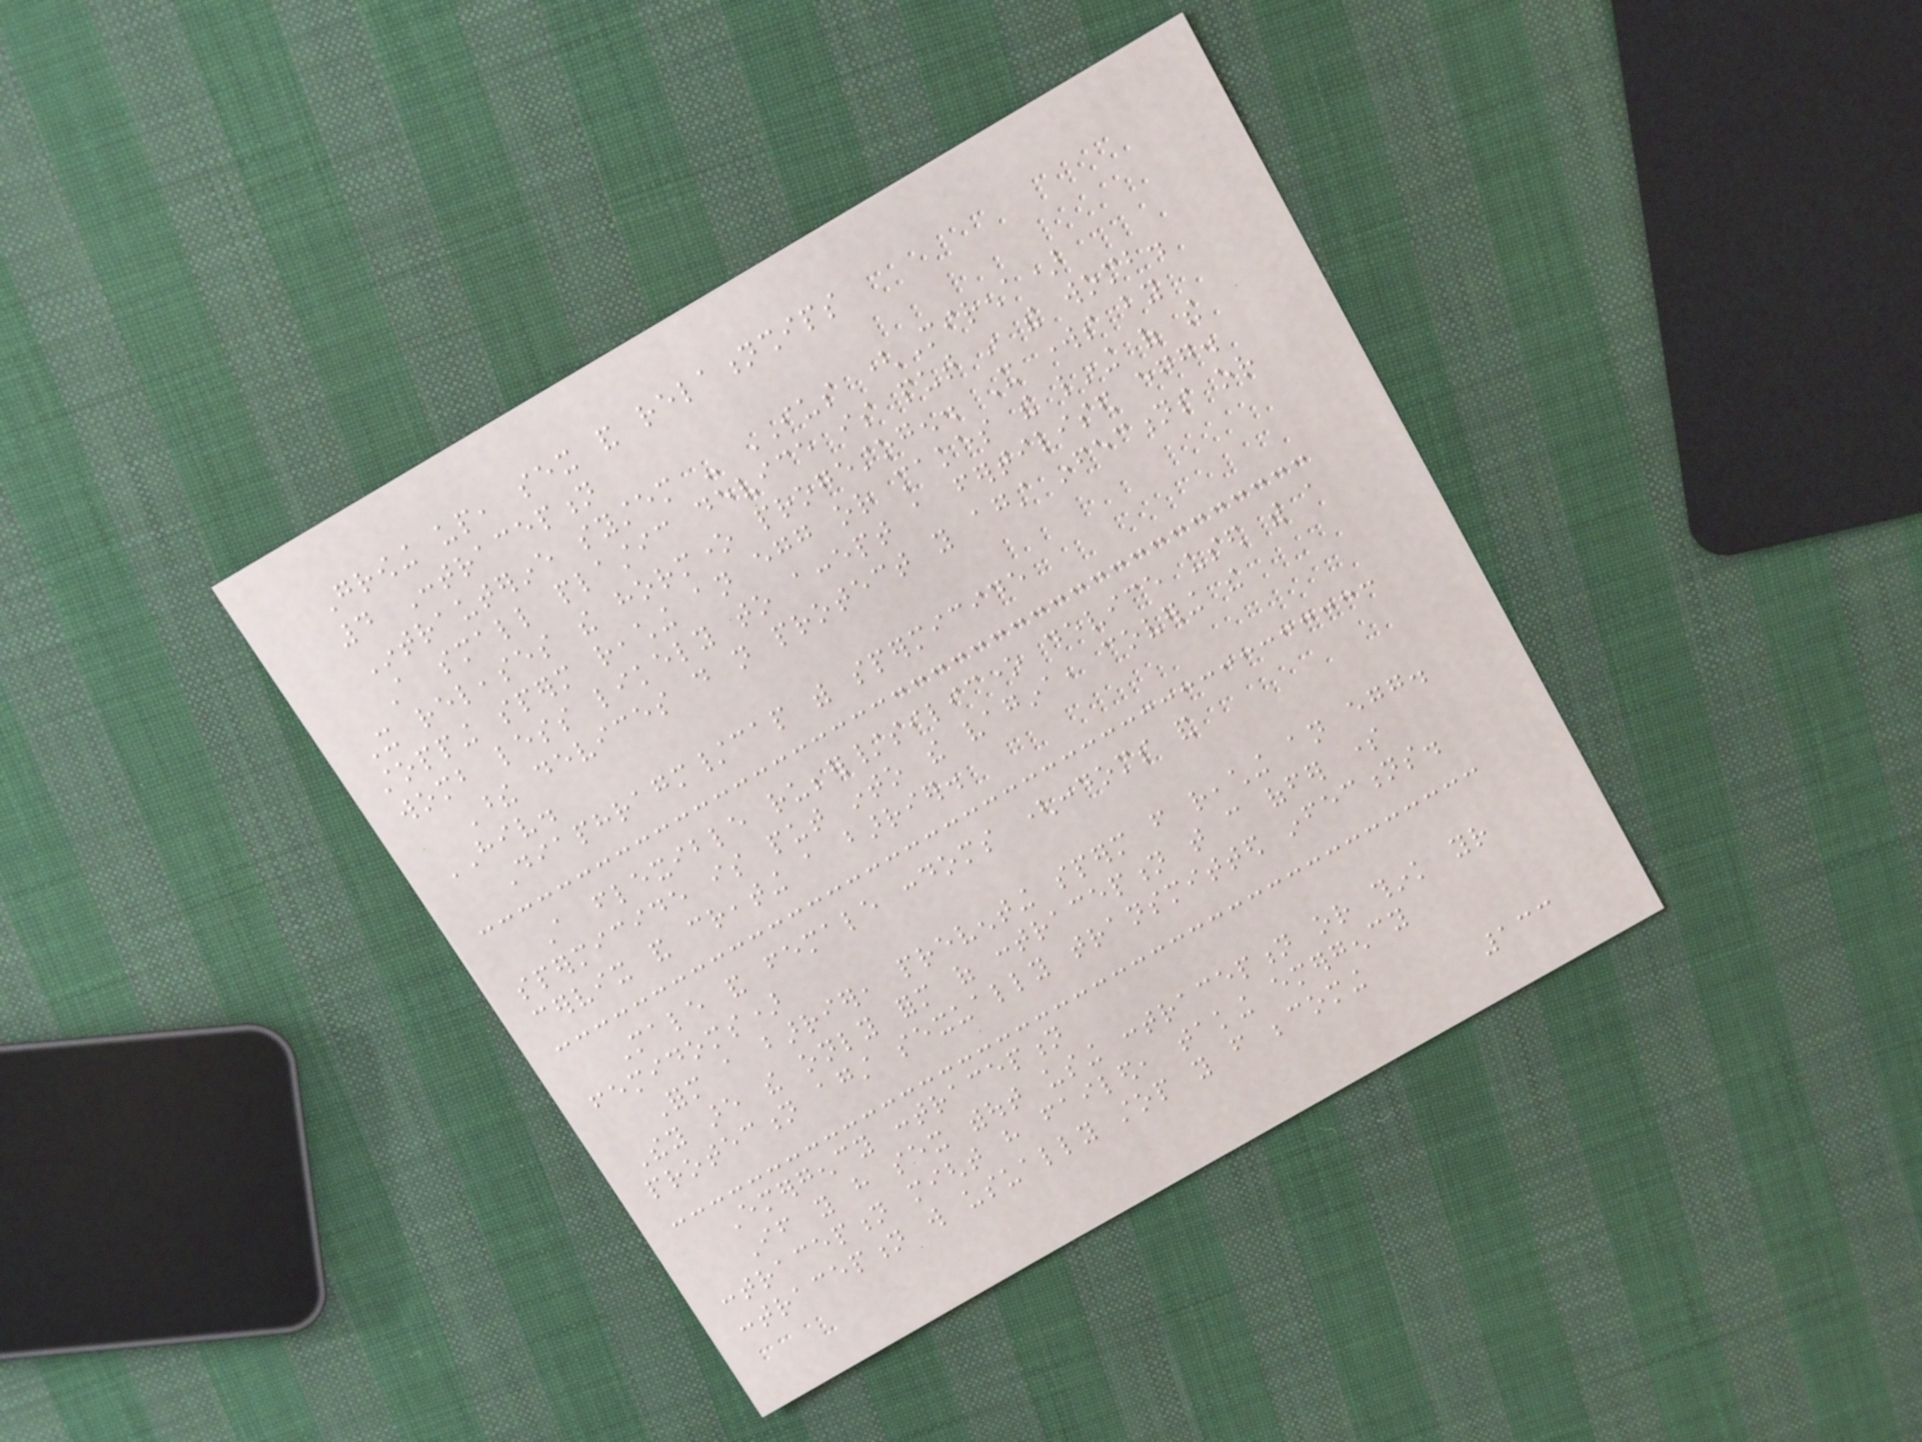Growing up, sex and relationships
4 Contraception
Intrauterine system - IUS (Mirena)
A small plastic device is put in the womb.
It releases the hormone progestogen. It works by
stopping sperm reaching an egg or makes the lining of the
womb less likely to accept a fertilised egg.
These devices do not protect you against infections or
HIV.
Diaphragm/cap with spermicide
A flexible rubber/silicone device used with a
spermicide is put into the vagina, covering the
cervix and creating a barrier.
Male and female condoms (condoms and
femidoms)
Form a barrier, preventing sperm from reaching an egg.
They are the only form of contraception that can offer some
protection against sexually transmitted infections.
Emergency contraception
If you have sex without using contraception or think your
contraception might have failed, taking emergency
contraception will usually stop you from becoming
133
